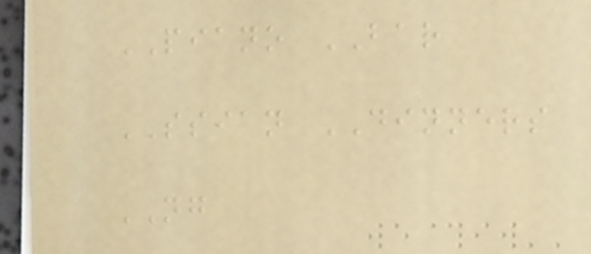PIANO BAR
SSIAN DINNERS
NG
